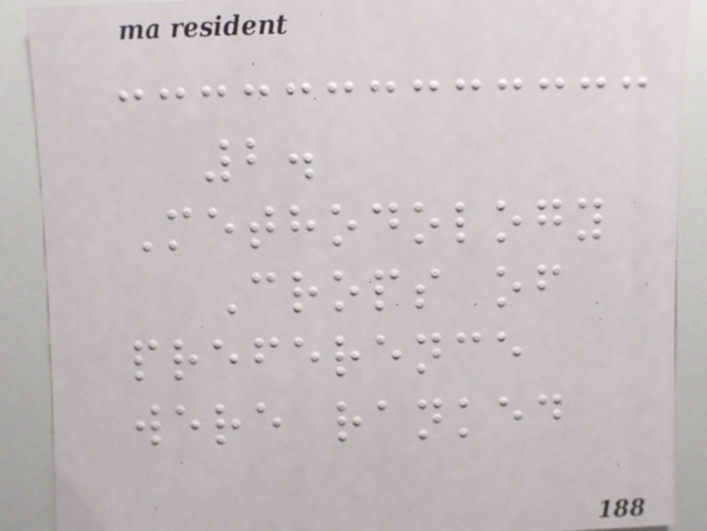2.
Methodology
Crops of
preference
were ranked
